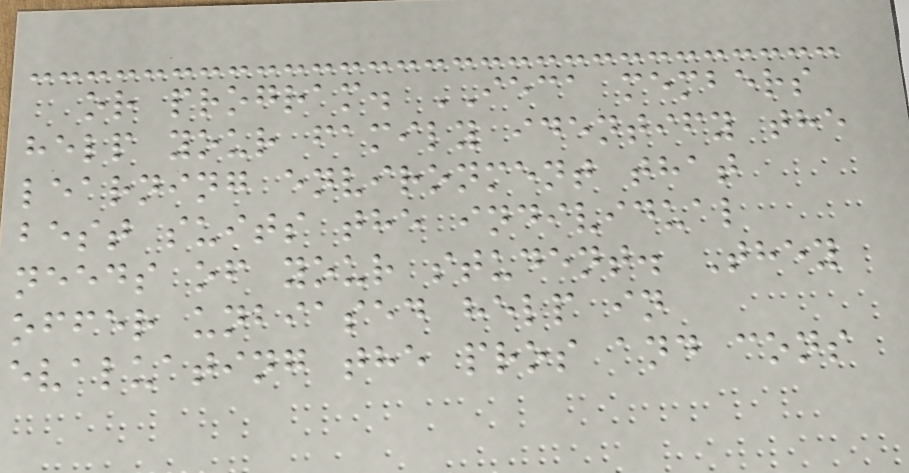or program. IECA members
help your family identify the
learning environment that
best suits the individual
needs of your student. They
offer unbiased help in
evaluating the pros and cons
